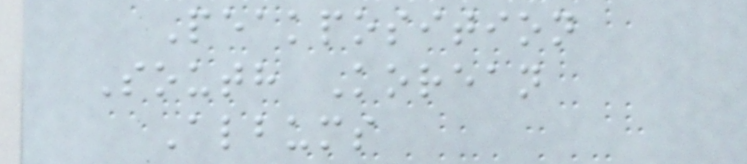Peakposition
South Korean
Albums
